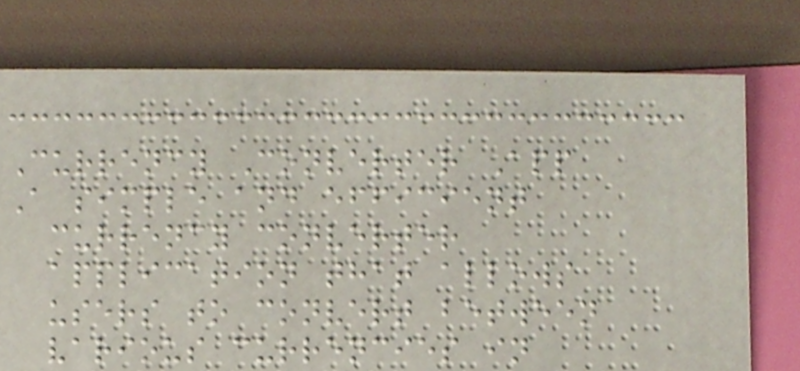Currency Converter App
A simple and efficient
currency converter
application that allows
users to convert between
various currencies in
